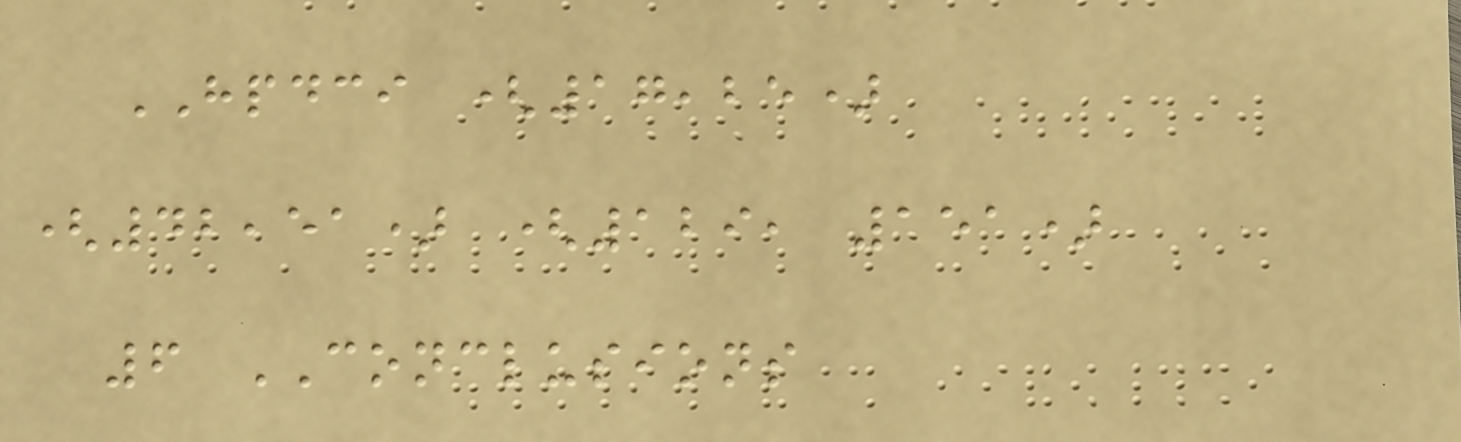HPDCI (17,25)
(42,51) (129, 151)
6 CONCLUSIONS
